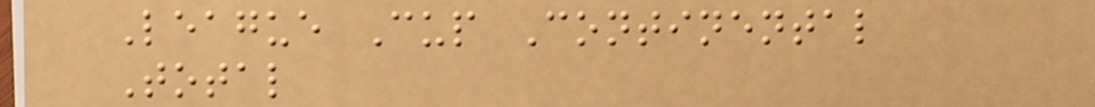League Cup Continental
Total
